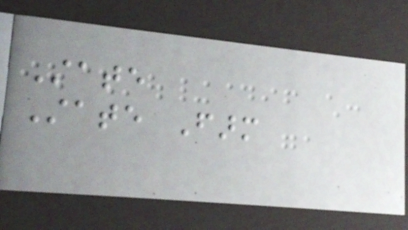State
State Farm
